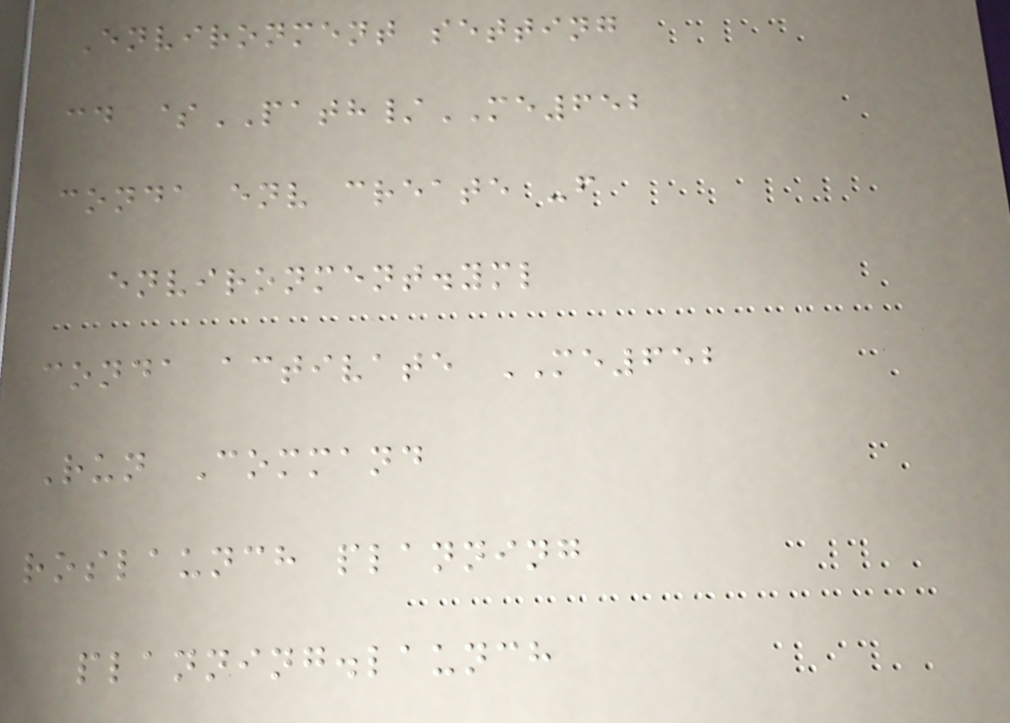Environment setting
cd $PATH/ME652
conda env create -f
environment.yml
conda activate ME652
Run Command
roslaunch planning
planning.launch
